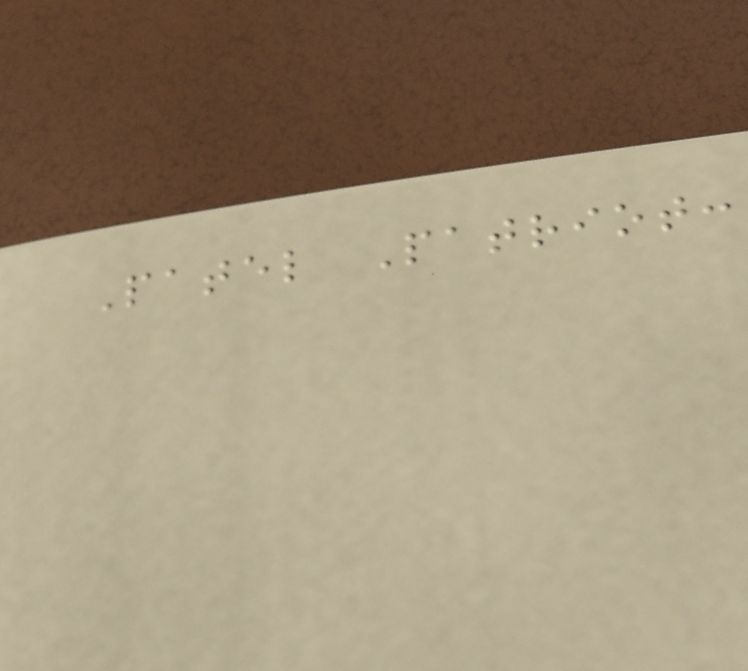Patel Patriot:
